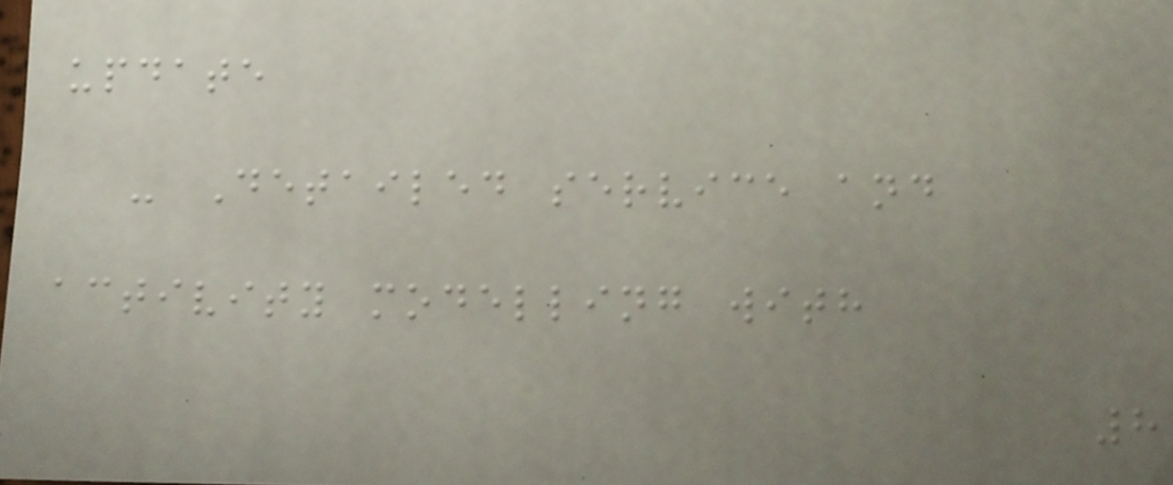update
- Detailed service and
activity modelling with
8
